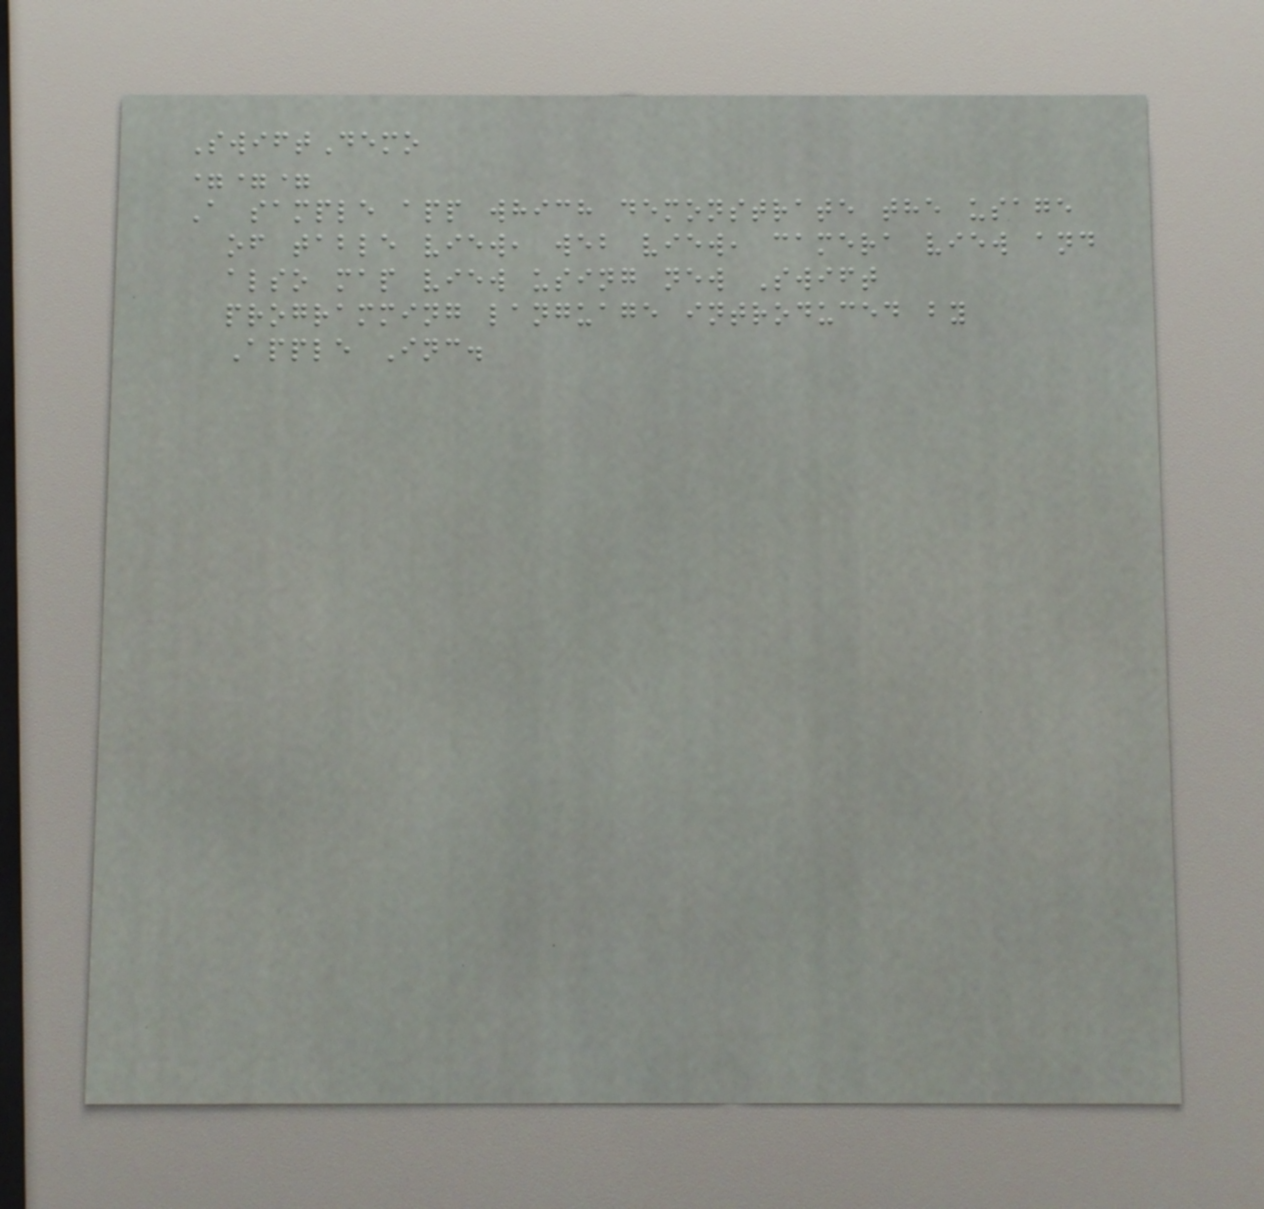SwiftDemo
===
A sample app which demonstrate the usage
of table view, web view, camera view and
also map view using new Swift
programming language introduced by
Apple Inc.
